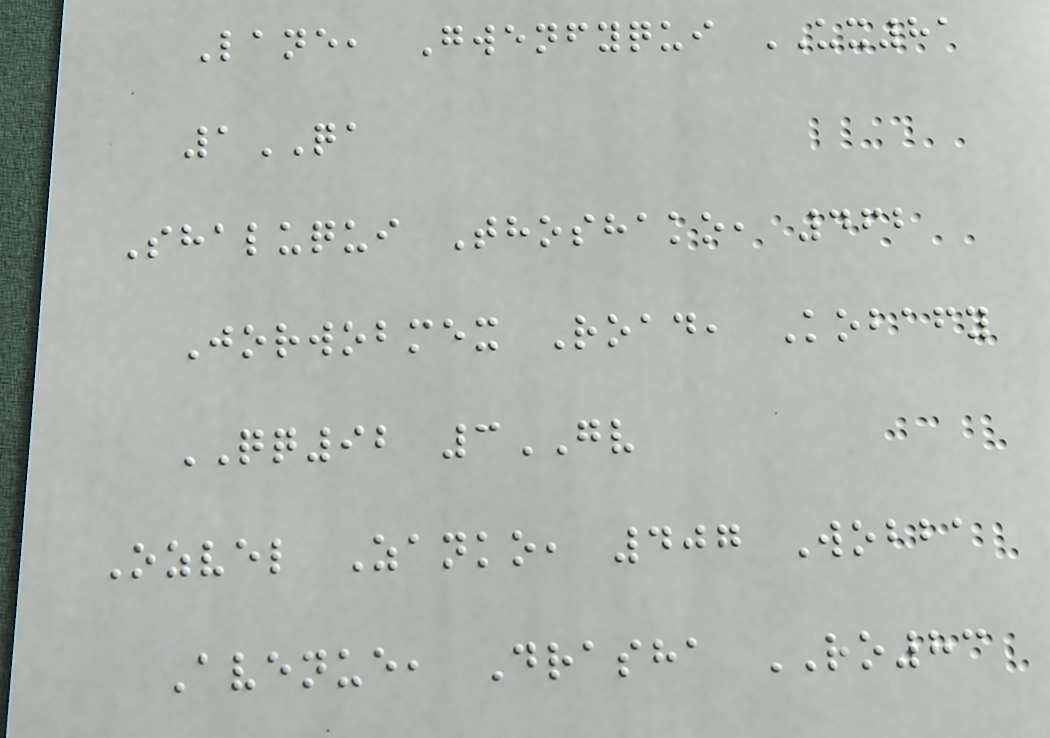Lane, Gwenfyqui UX81
1QA
Shaluqui Thoshako, 462
Jorwobmex Road, Kobafy
QQ92 3GV
Ozvel Zanko, 407 Wobba
Avenue, Drasha RO83
